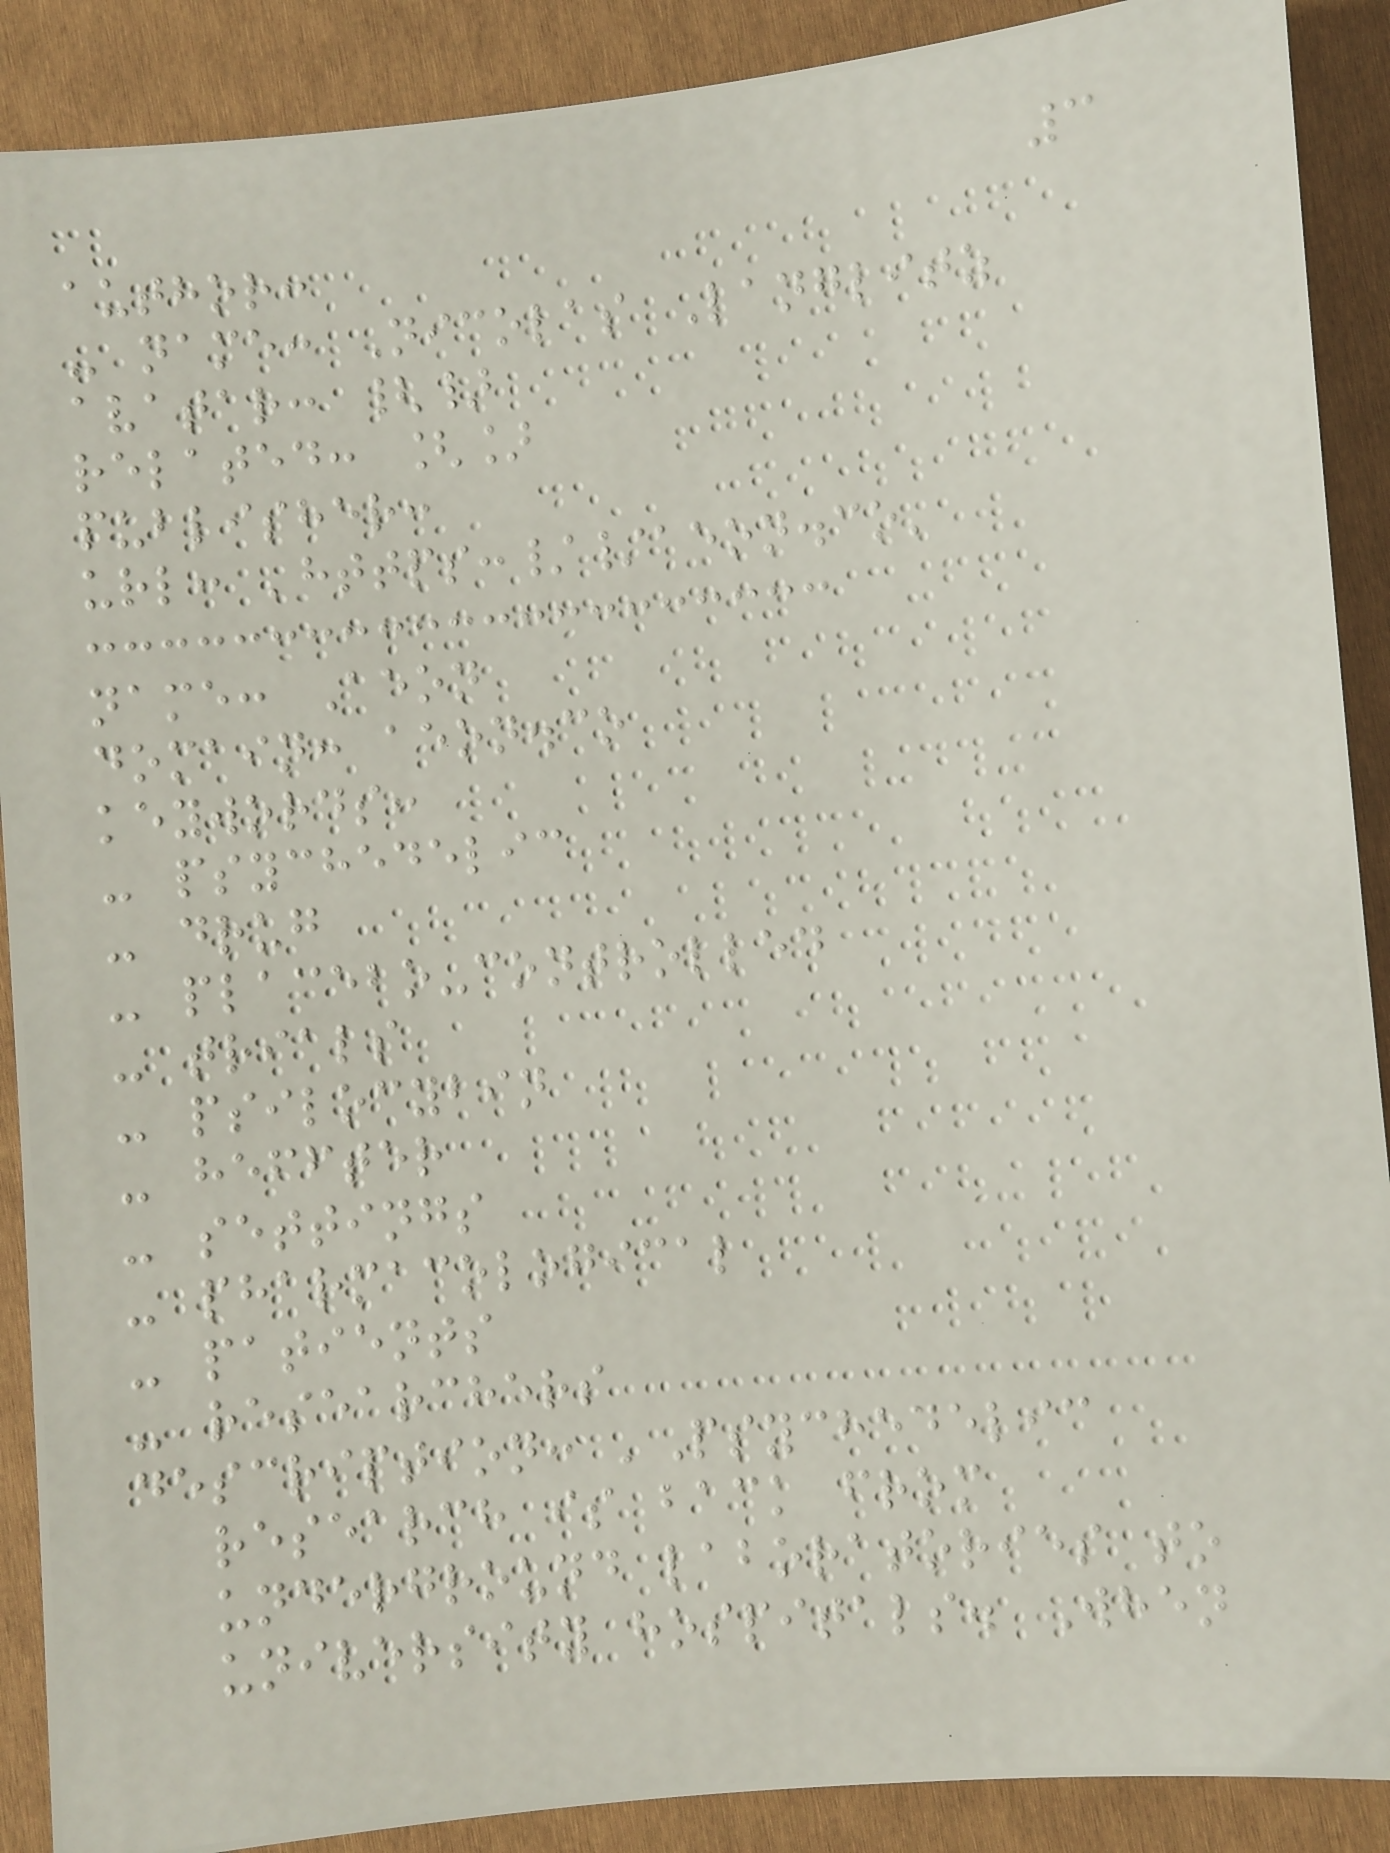3
author:
- name: Nicolas Langlitz
avatar: {}
related: []
publisher:
url: 'https://aeon.co'
name: Aeon
domain: aeon.co
keywords:
- psychedelic
- drug
- placebo-controlled
- trials
- psilocybin
- heffter
- settings
- pharmacological
- patients
- researchers
description: 'Psychedelic
research is back from
underground laboratories to
university hospitals. When
